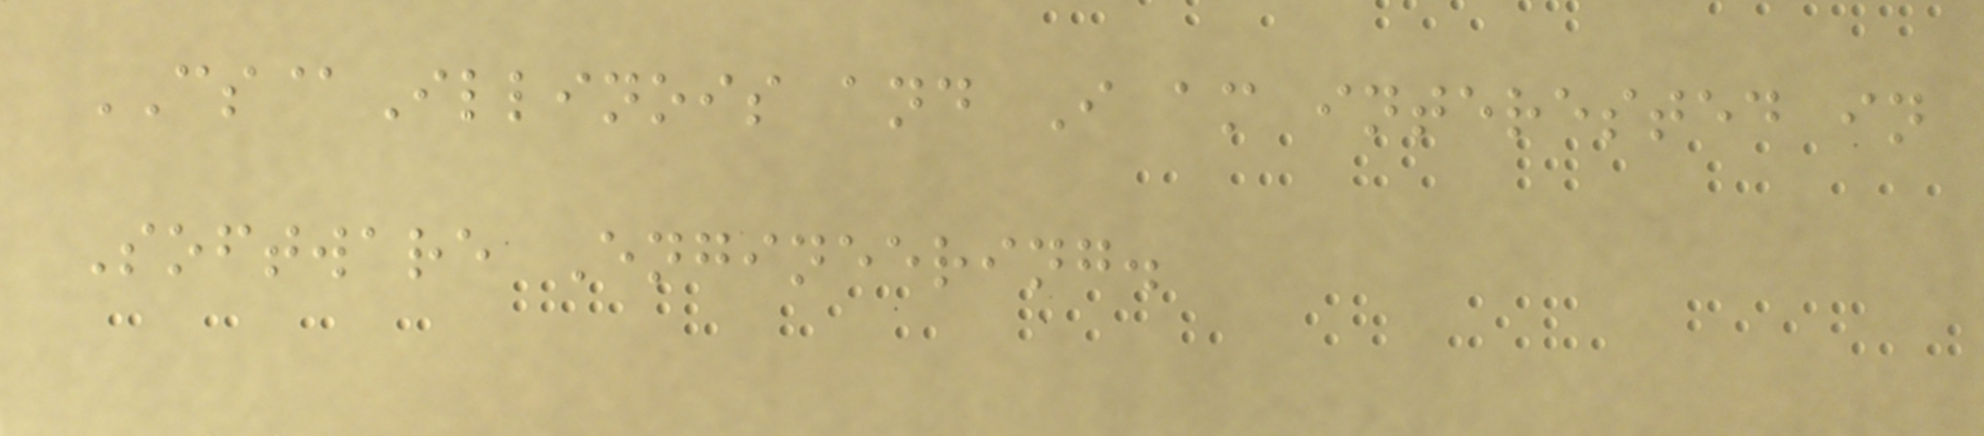CS@Illinois and I am interested in
Software Engineering.
